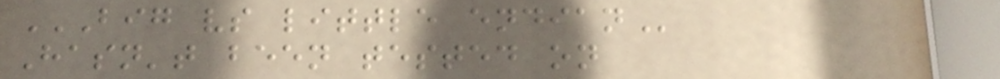BIG VS LITTLE ENDIAN
Hasn't been tested on
